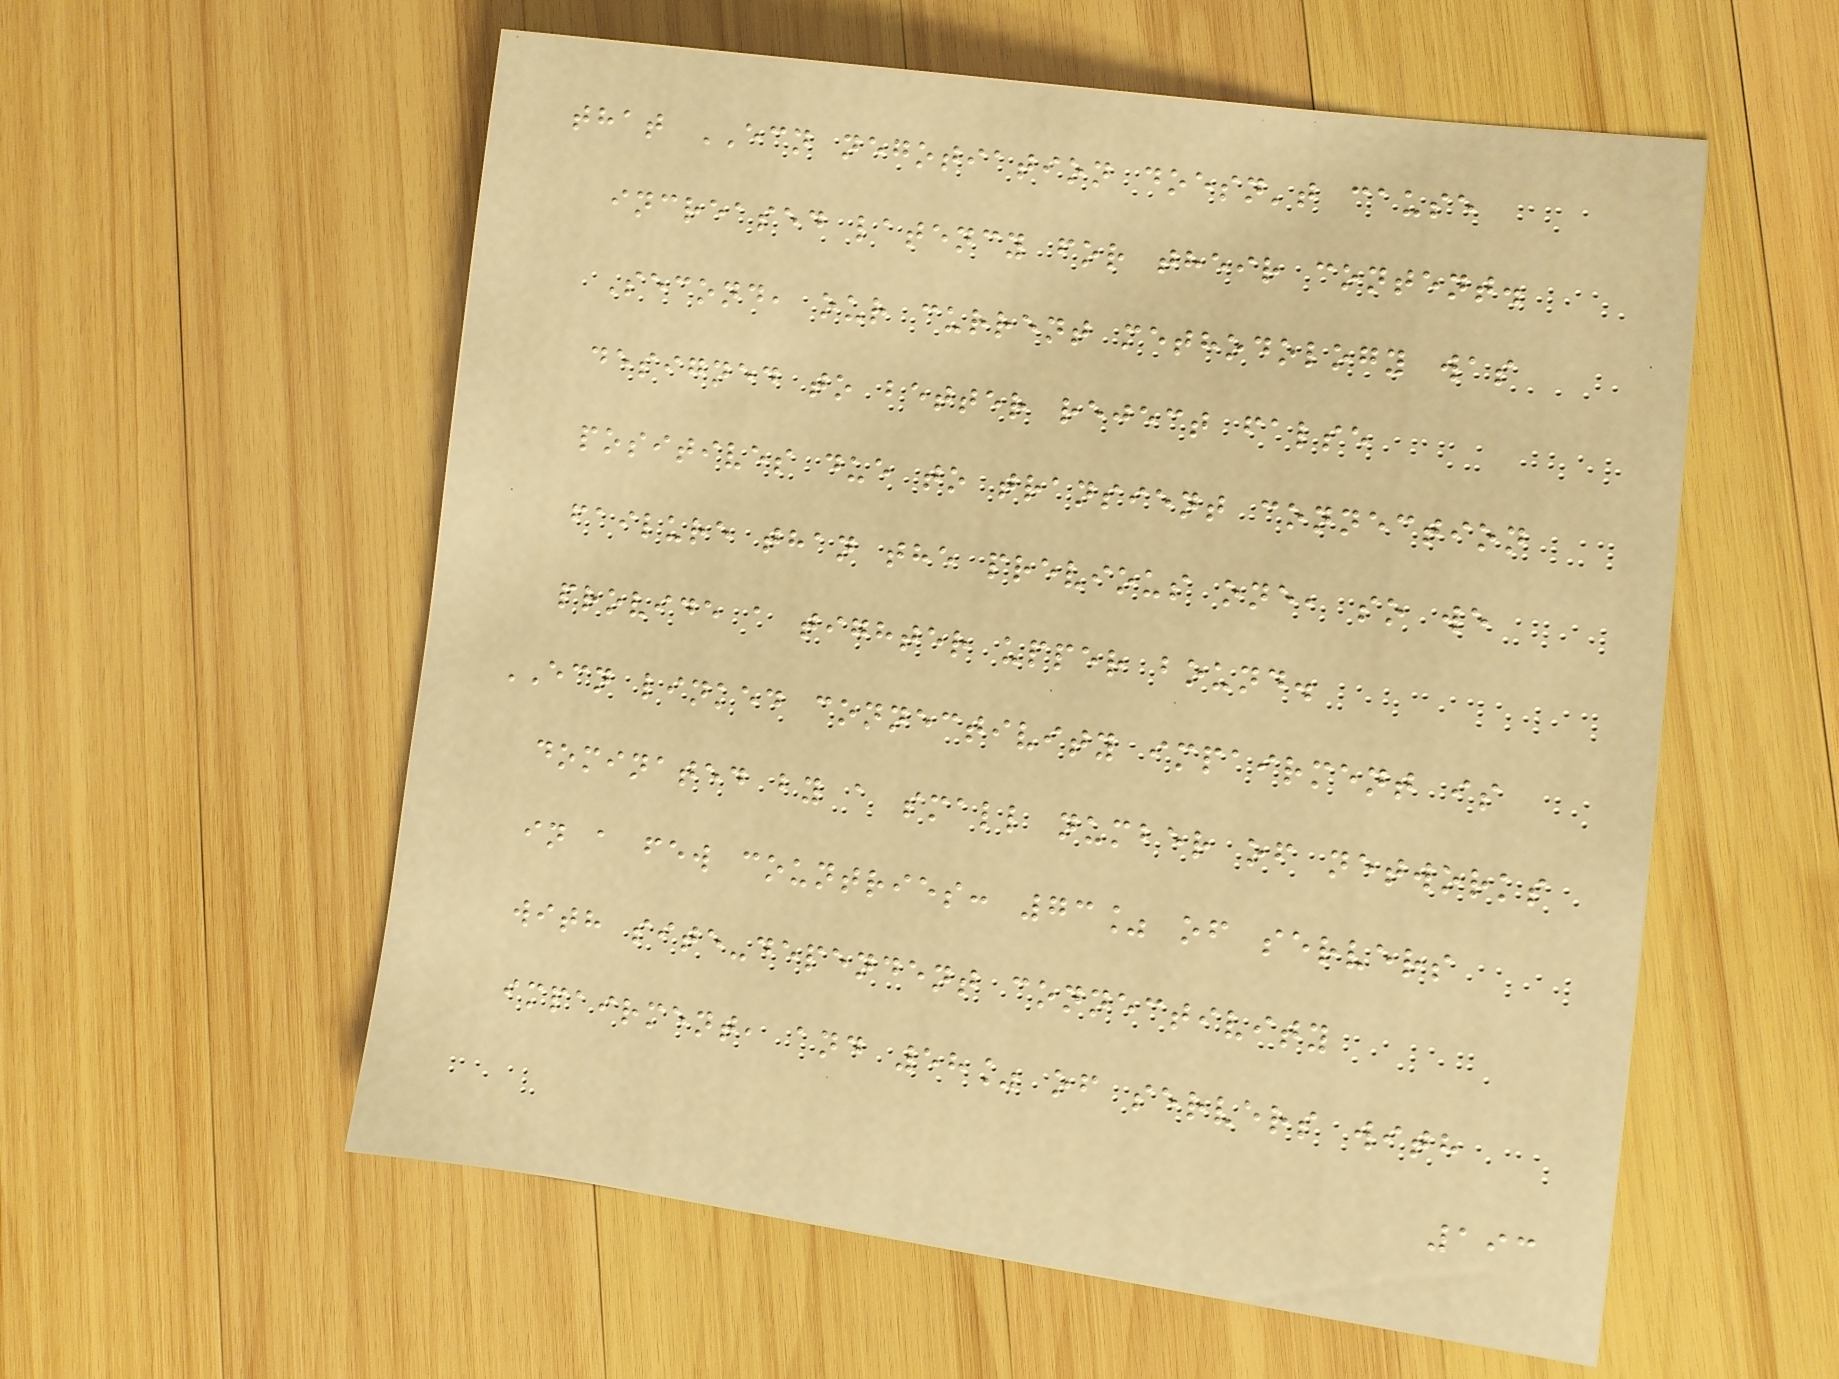that ECN negotiation doesn't cause
increased latency for their content.
Second, our current methodology was
designed to better reject false
positives due to transient connection
failure than the previous one, so we
provide a tighter upper bound.
ECN linked connectivity impairment is
dominated by a small number of networks
in a few countries: 73% of servers
with site-dependent connectivity
impairment, and 58% of servers with
193
